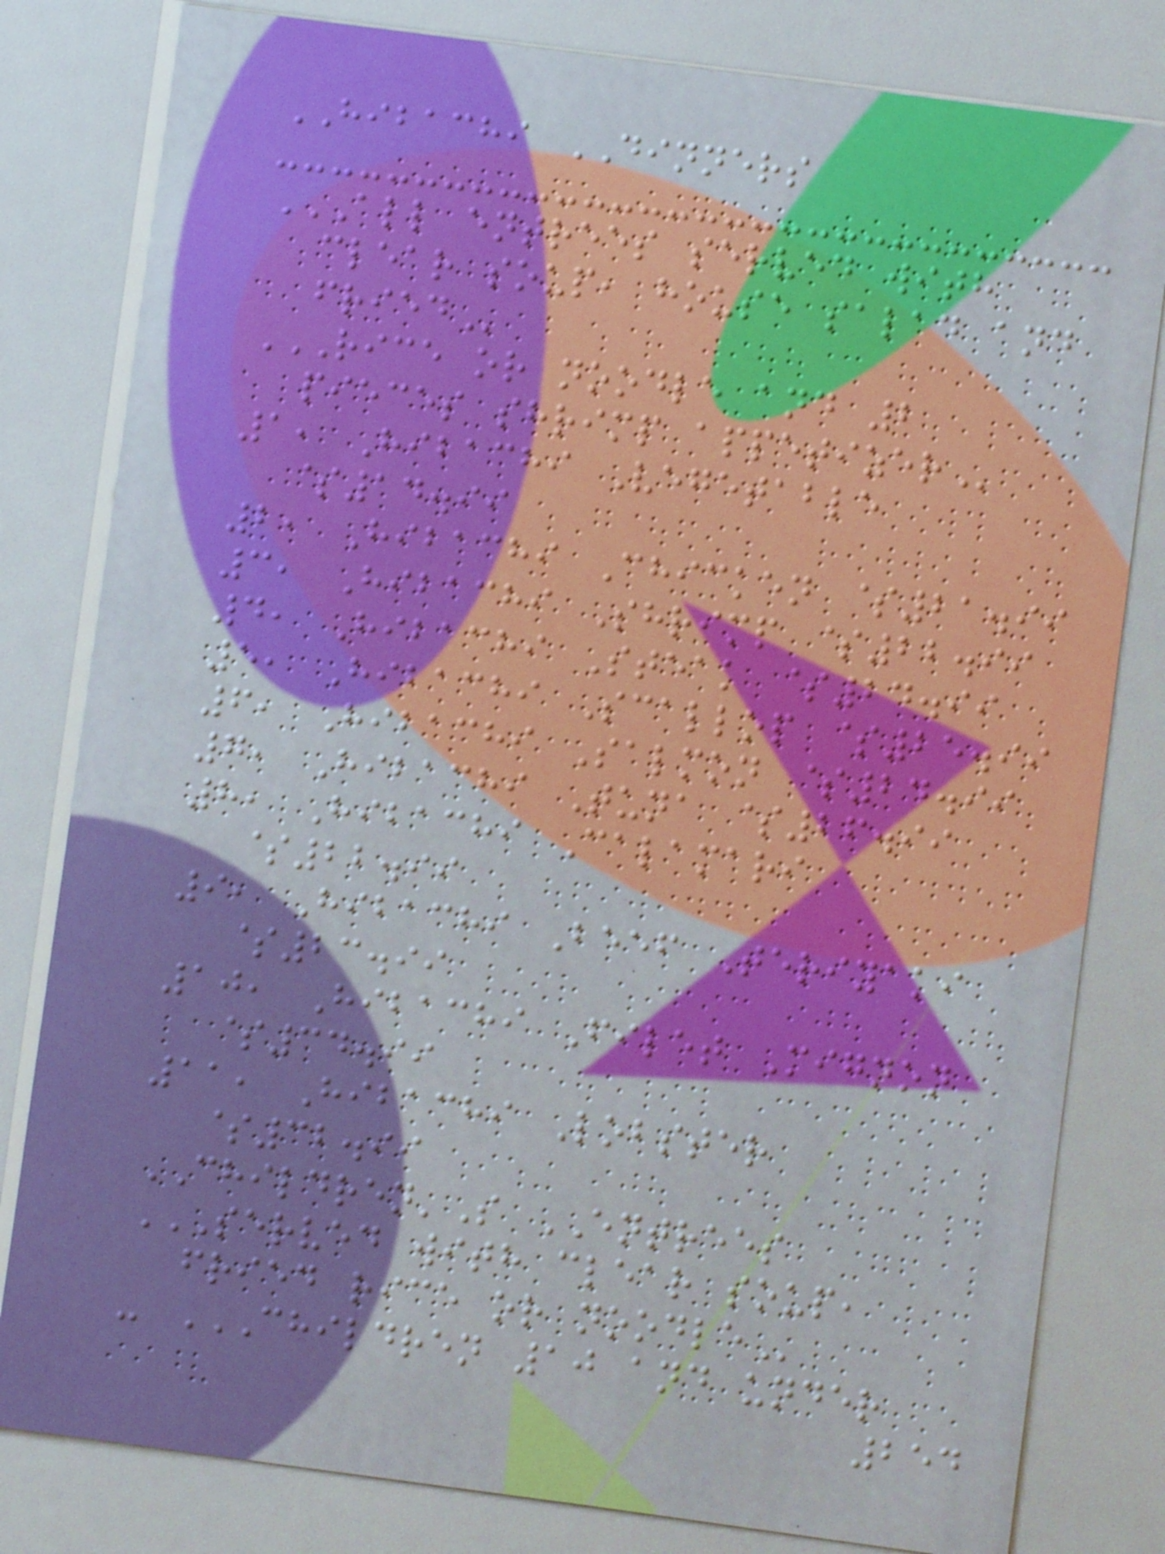HIBACHI DINNERS
ALL ENTREES SERVED WITH
CLEAR SOUP, HOUSE SALAD AND
FRIED
RICE OR NOODLE AND 2
PIECES SHRIMP APPETIZER
1, Hibachi Vegetable
$14.99
2, Hibachi Chicken $21.99
3, Hibachi Shrimp $22.99
4, Hibachi Steak $24.99
5, Hibachi Scallop $25.99
6, Hibachi Salmon $24.99
7, Hibachi Tuna $26.99
8, Hibachi Calamari
$22.99
9, Hibachi Beef Teriyaki
$23.99
10, Hibachi Filet Mignon
$34.99
11, Hibachi Lobster
$32.99
CHILDREN'S ENTREES
SERVED WITH CLEAR SOUP,
FRIED RICE OR NOODLE
- CHILDREN 10 AND UNDER
254
